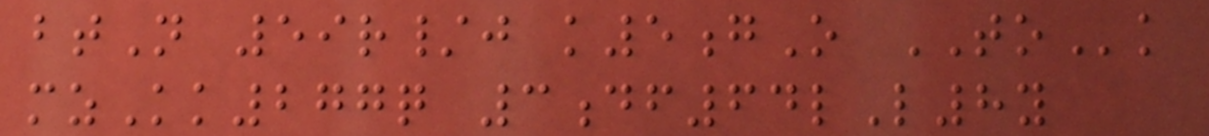btN 59r/j k5gO TOk
mzKk277q 3df64lL8y
